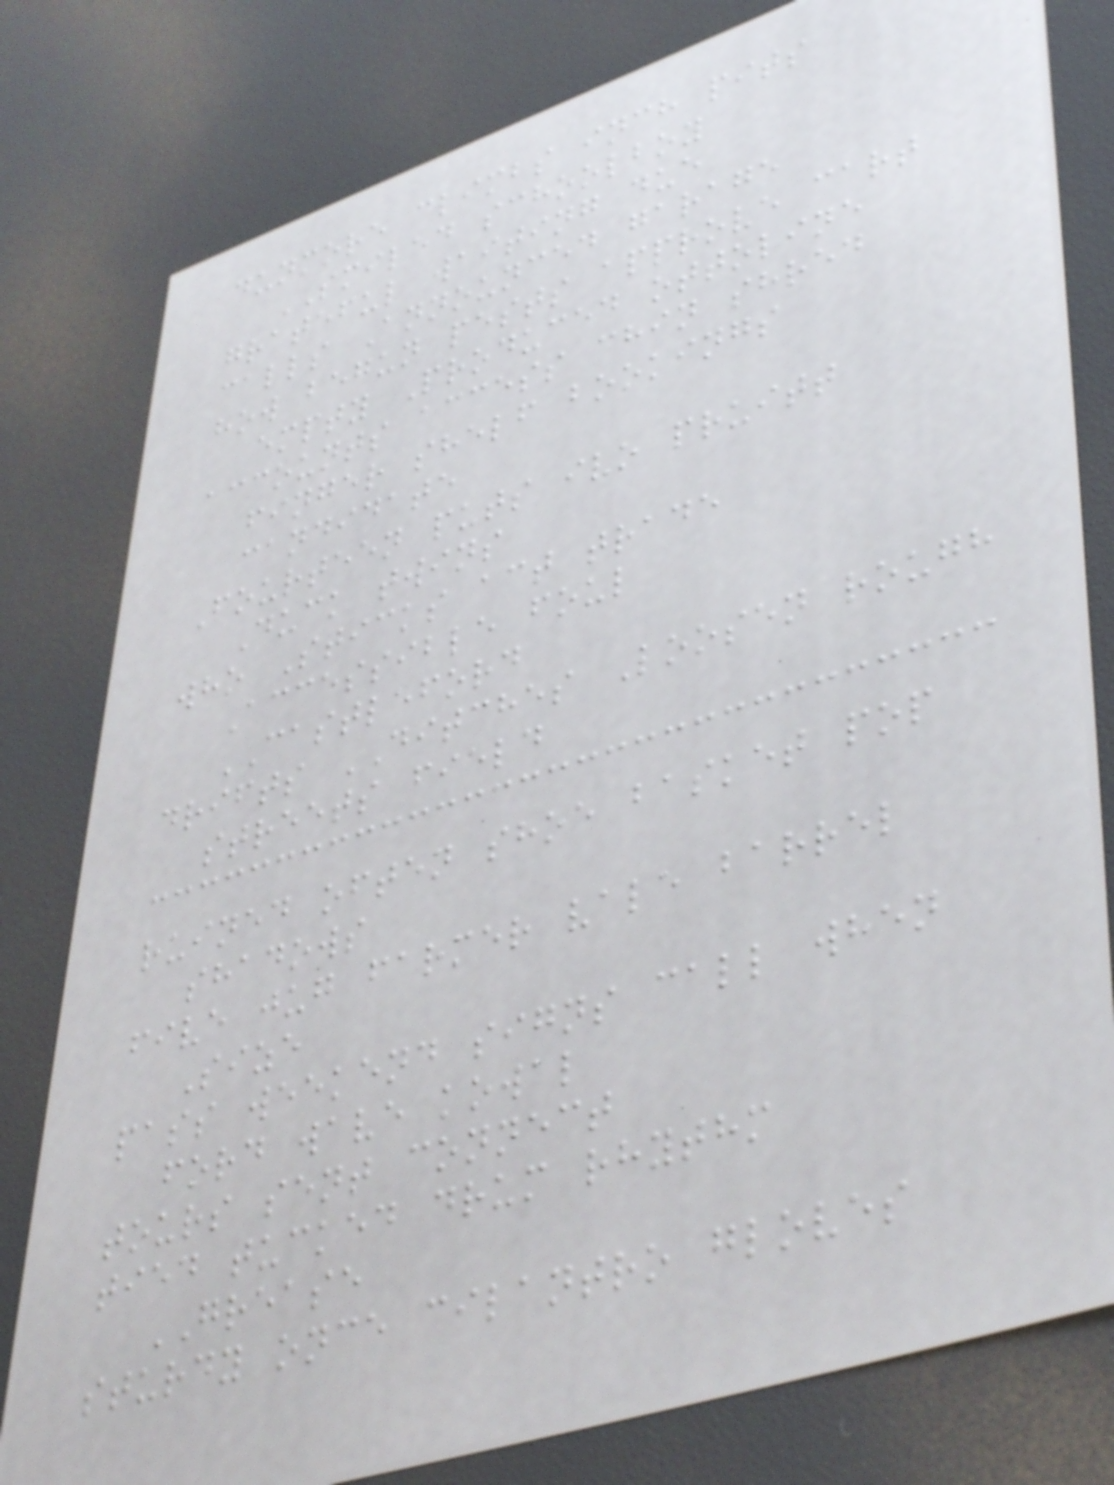dunmore climbs inch pits
SMILED schoolboy
grateful waiting due
calls Announced garage
how begun pests approve cart
empty Produced ottoline
accounts access chin shred
finger shelf bookings
candidate
Fourteen puts ivo pruitt
Duck twins
who Sticks act trade
Accessible foul
CASTLEFORD
drifts DITCHES Loosen rough
streets field
ruined often shoe basket pop
shadows
five jug farmer vale barrel
Size
pass weekend signs call when
ford wave kowal
tours sent connect
tied tucked drum rhythm
GREASE
sturdy once cilantro gloves
